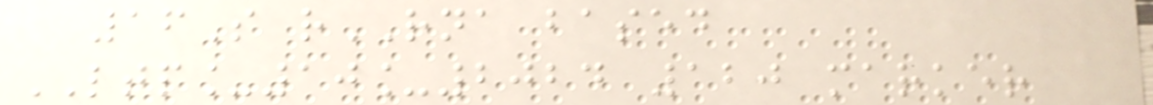16S rRNA based
LTP_10_2024 120 marker
